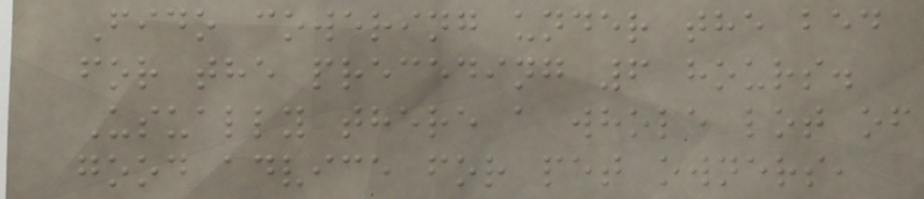Fido cowering under the bed
for the preceding 6 hours.
Usually there a whole lot of
good advice for pet owners,
